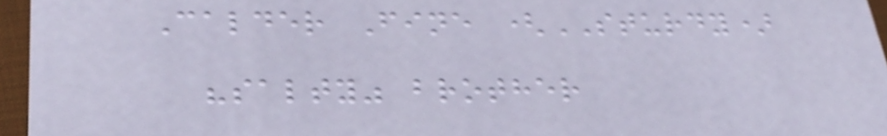Calder Fine (STURDY)
"salty" brother
